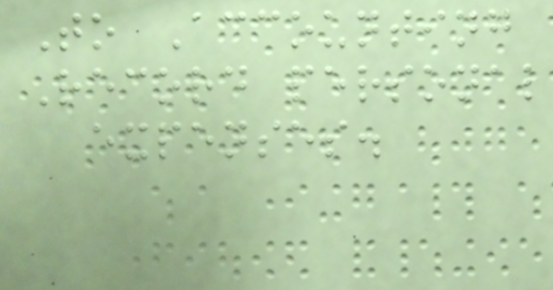To Accounting
Record personal
expenses.
